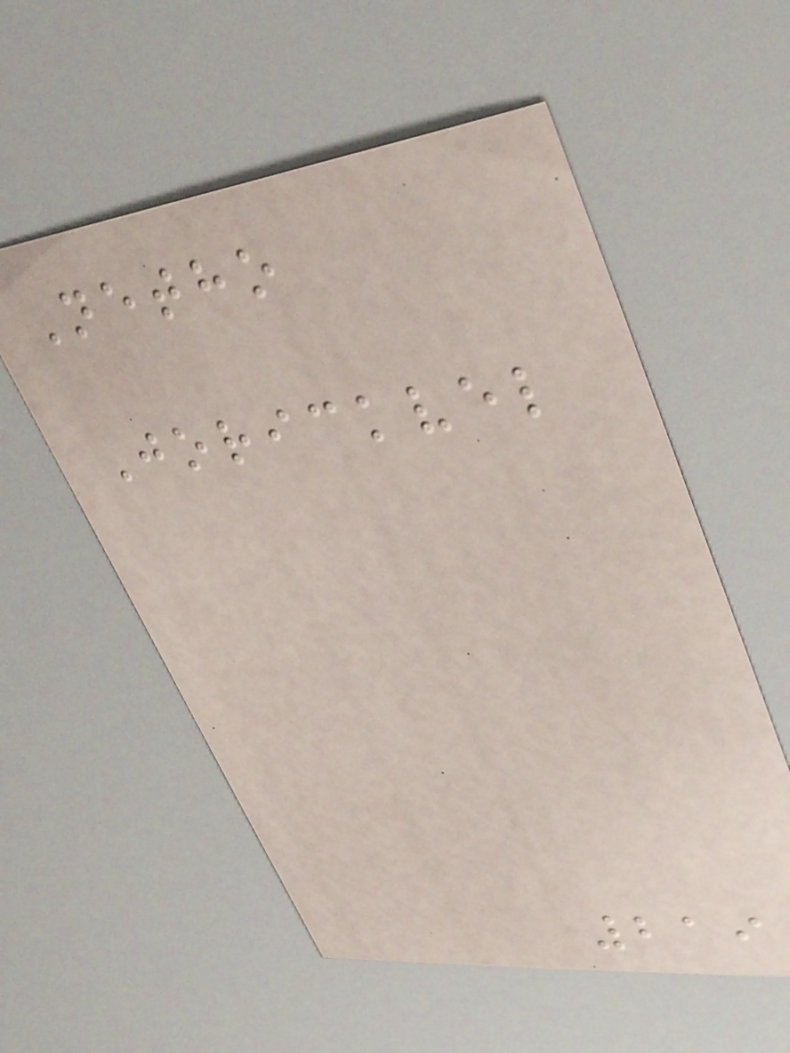Netho
Jorickvel
219
